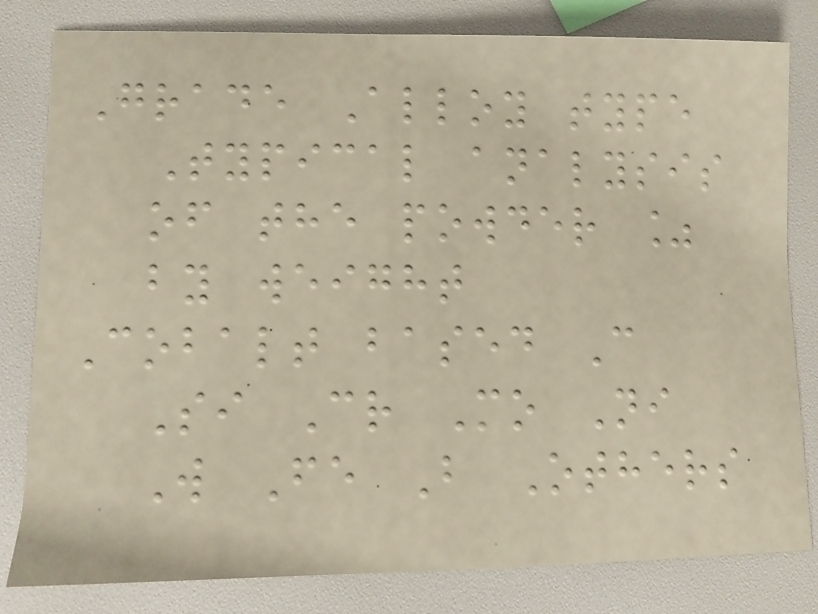Grade Alloy type
Typical analysis
of the powder %
by weight
Cobalt based C
Si Cr Mo Ni
W Fe B Others
